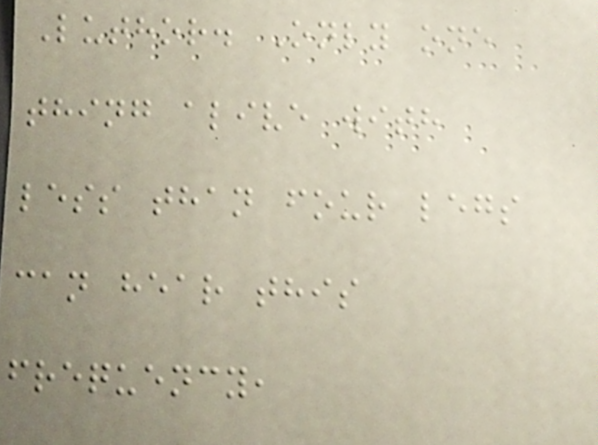Luthor. Only one
thing alive with
less than four legs
can hear this
frequency,
